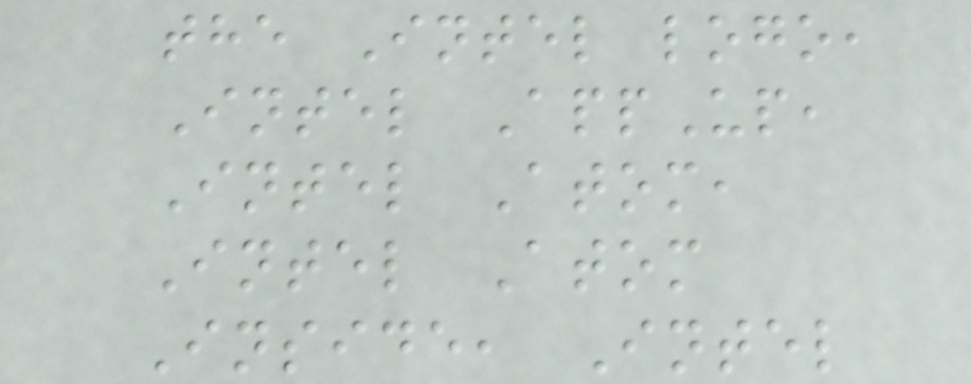the Intel logo,
Intel AppUp,
Intel Atom,
Intel Atom
Inside, Intel
